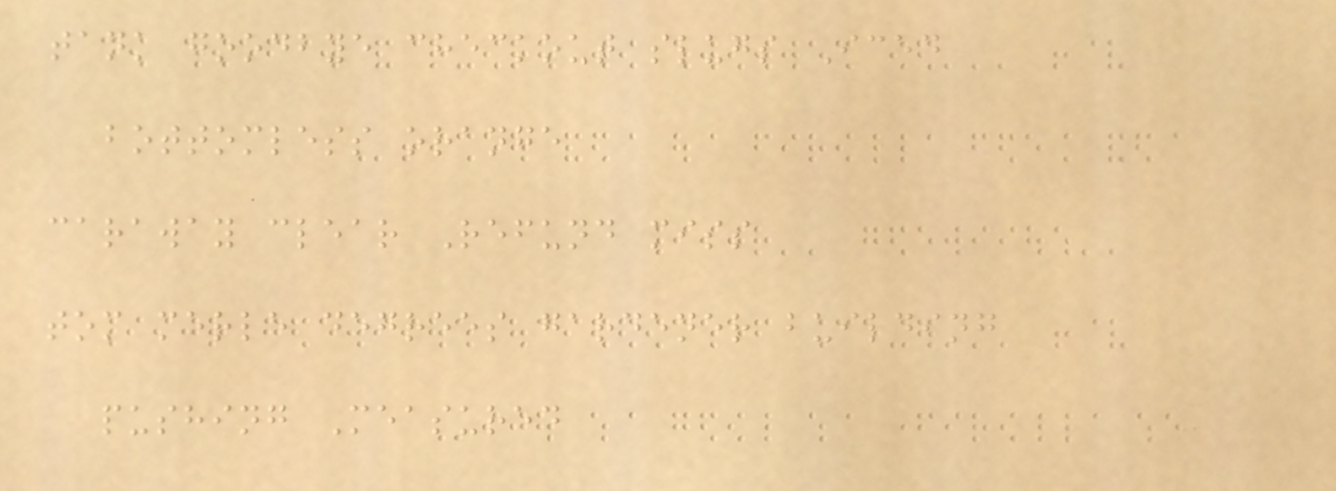tank goodbye checkout slugs Iced
bottomless orange
caraway clear Refund miss
tom merle degrees gardener building
pushing Measured
